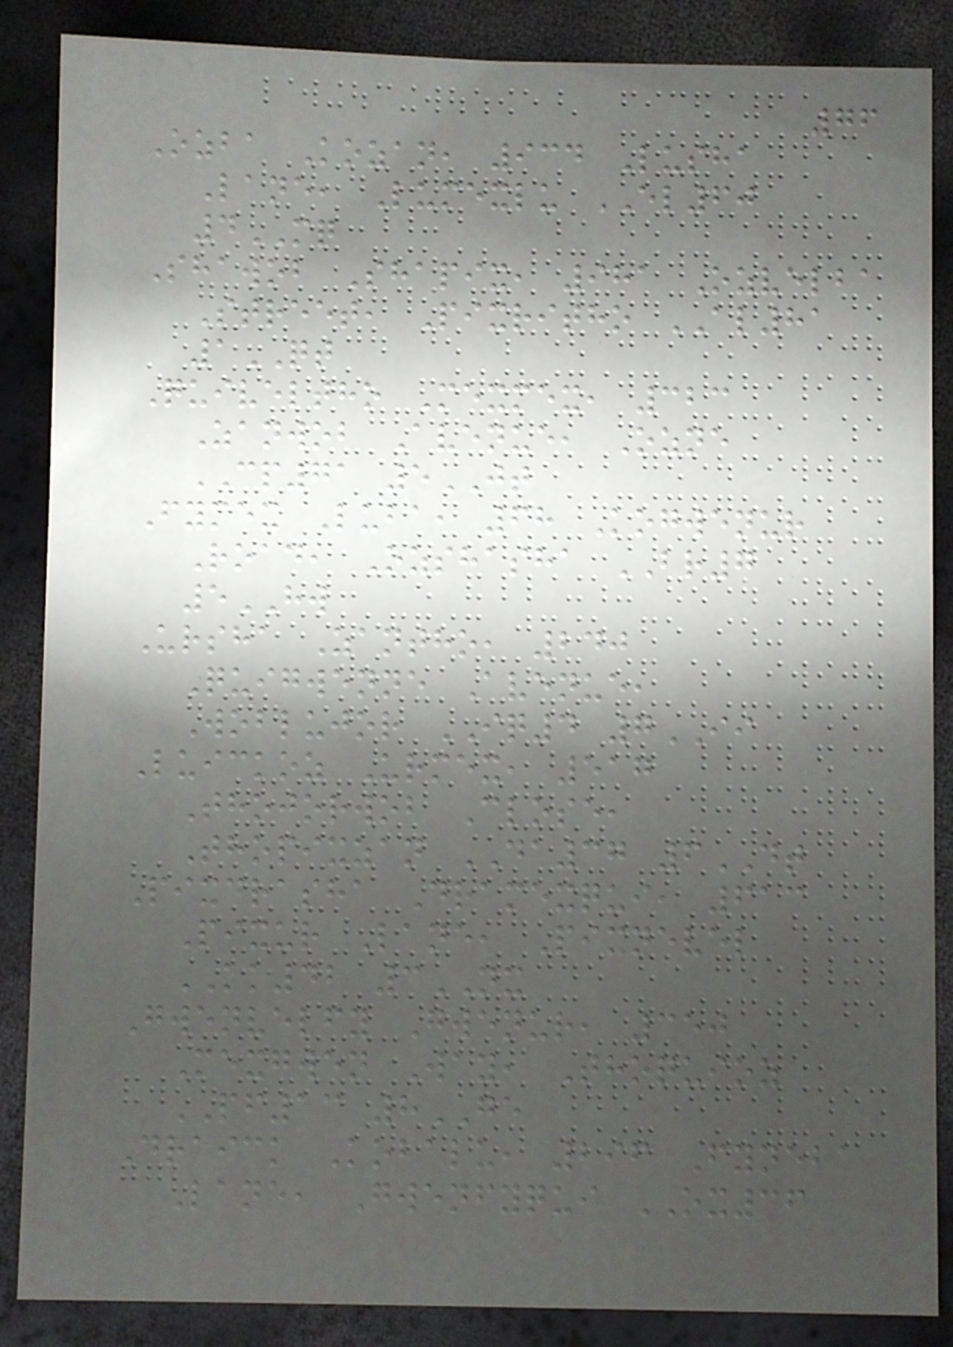76
Ozba Kozan, 934 Lusha
Lane, Lumexlu EL60
4MQ
Shawob Shapix, 981 Ozvelba
Street, Pixritho AL81
1QT
Quiveltho Mexmex, 323
Zanwob Avenue, Ozne
CP71 5JT
Fymex Luba, 68 Kogwenur
Road, Ozshasha BR7
5HW
Ursha Zantho, 240
Quigwenne Avenue,
Woblujor IQ4 7II
Luickoz Urmex, 517
Thojorwob Close,
Thopixzan DA37 6DT
Pixdrasha Dramexqui, 613
Pixur Lane, Pixnevel
KK42 3NX
Gwenvelfy Gwenur, 350
Mexgwen Way, Thoquioz
PF13 8GE
Draick Kobalu, 296 Fyneba
Lane, Gwenfyqui OX36
